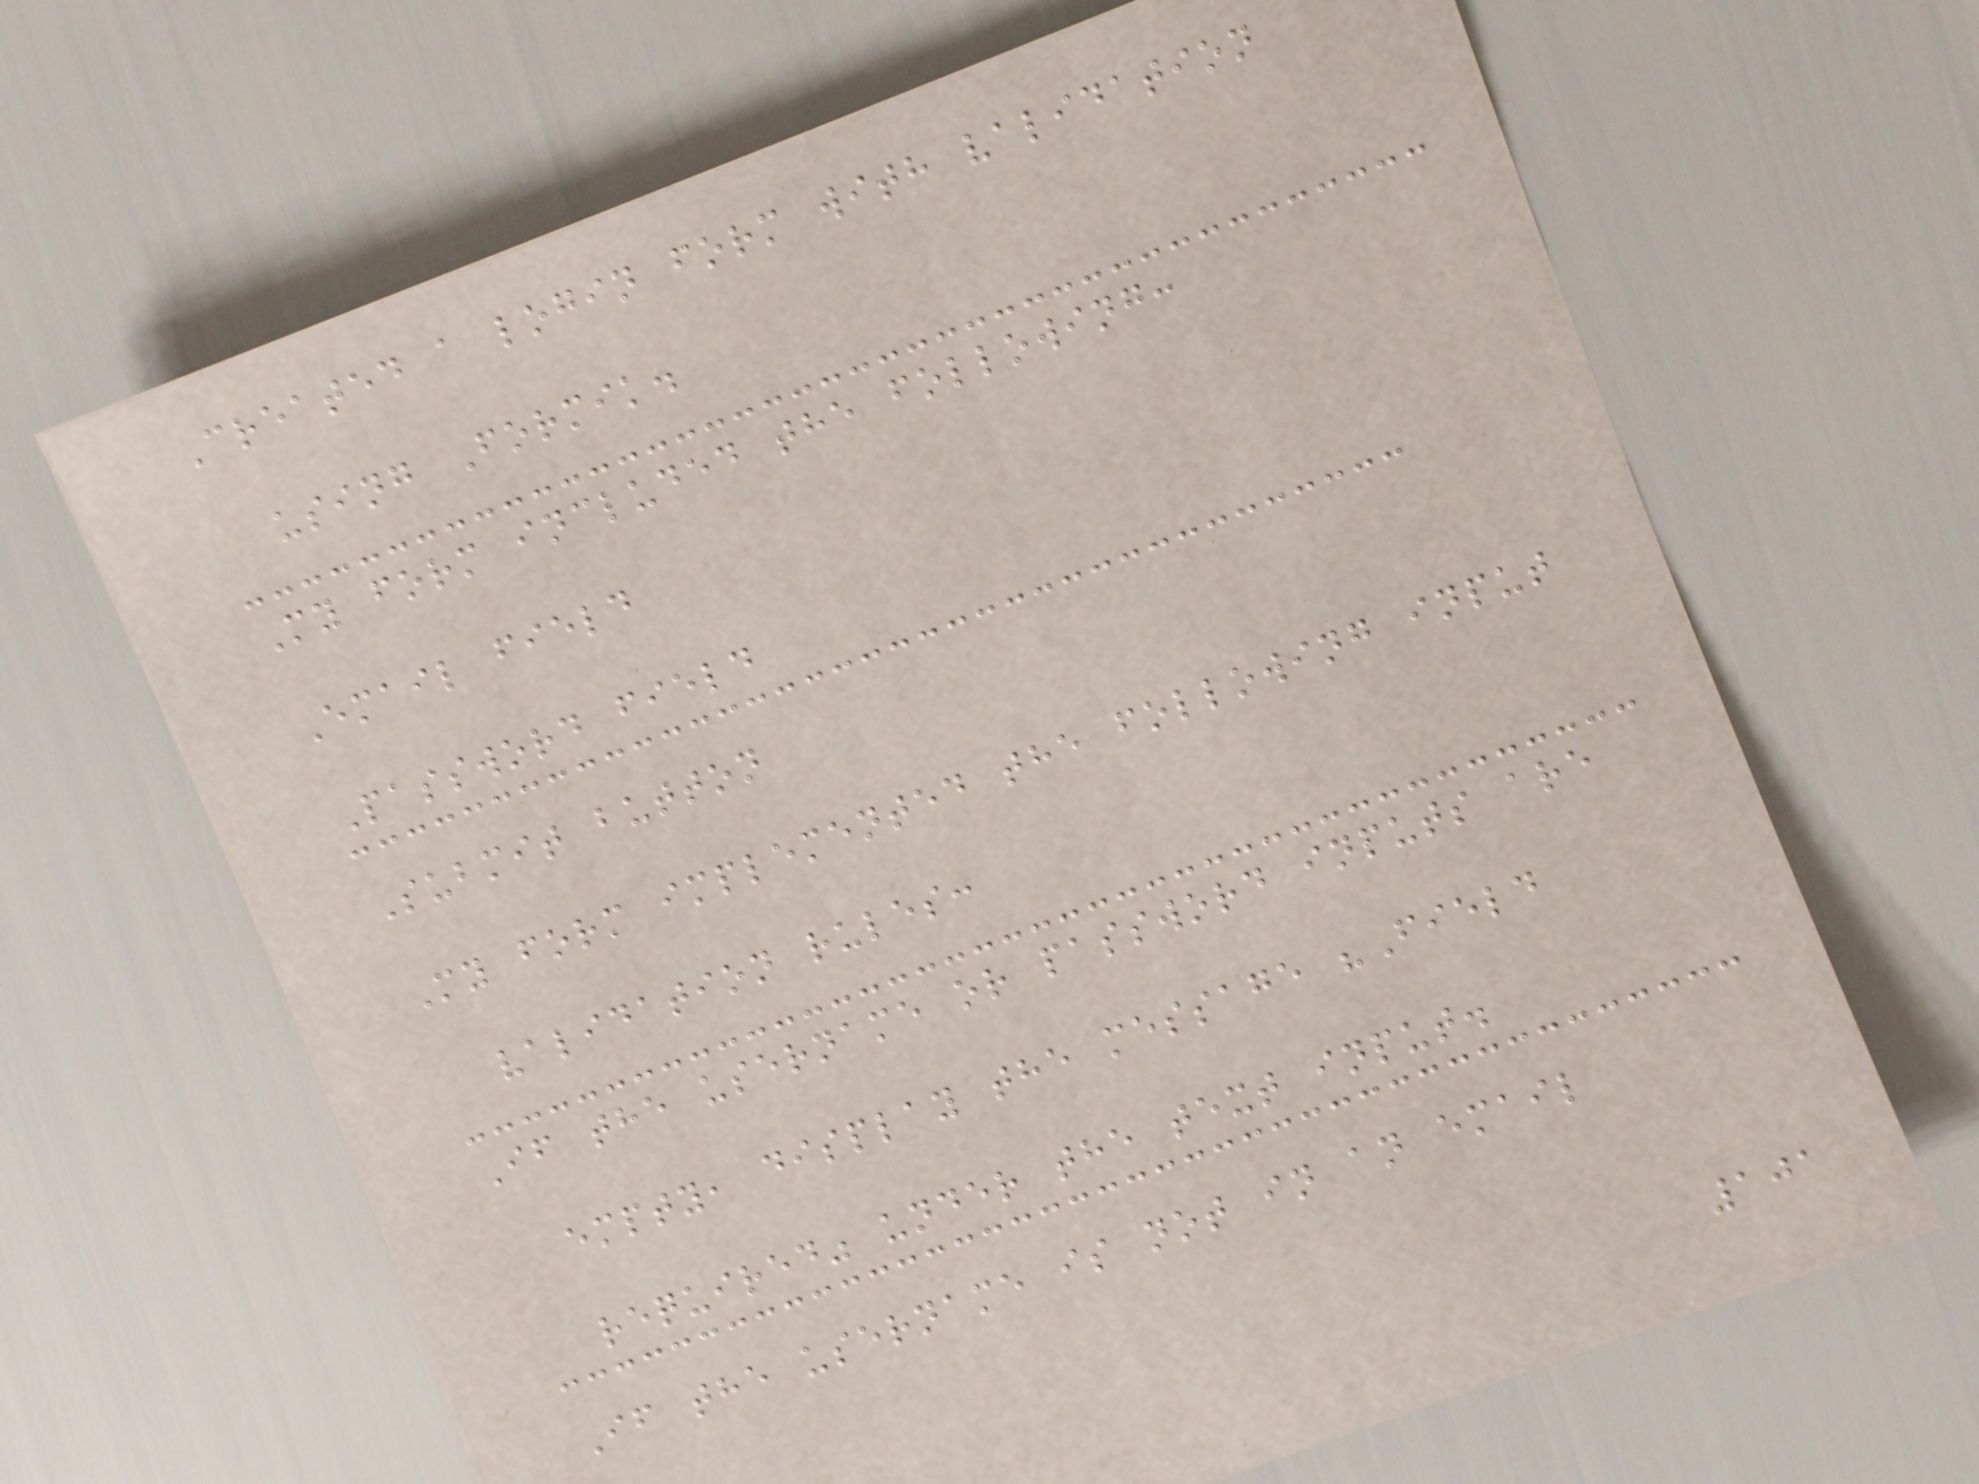Created a login form with validation
using Formik.
My form included the following:
Email field
Password field
Submit button
My form implemented the following input
validation rules:
If the username or password inputs are
empty, display the message "Field
required" under the text input.
If the username is not in an email
101
